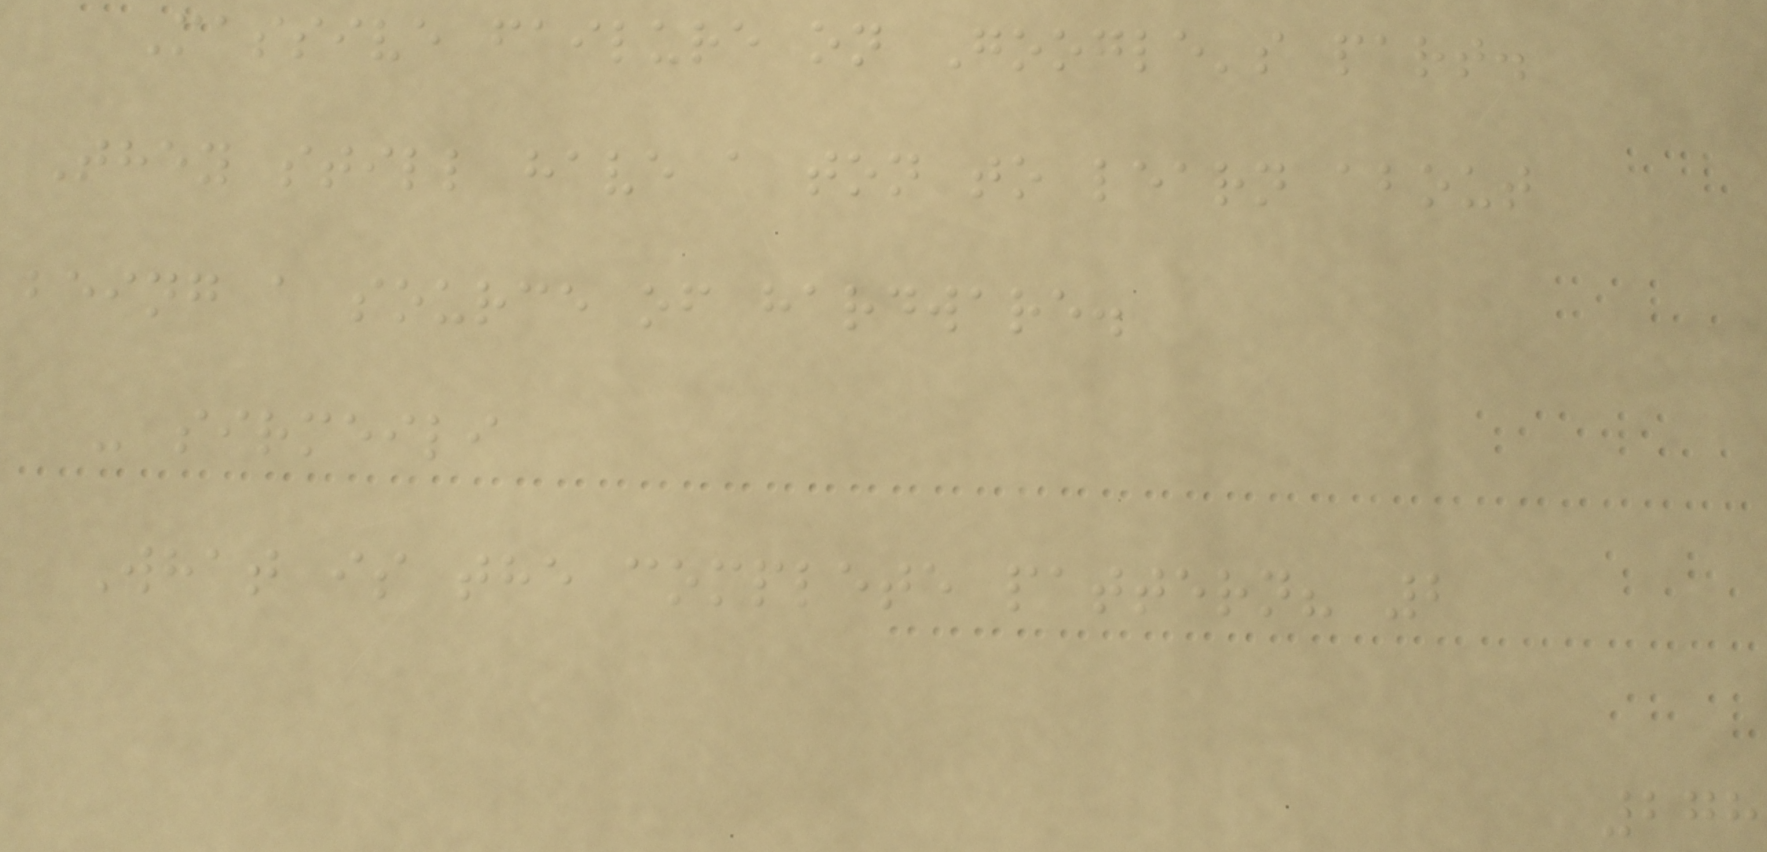Massive failure on Google's part.
They still have a ton to learn about
being a source of hardware.
- sirmeili
What is the complete pattern? 2
278
